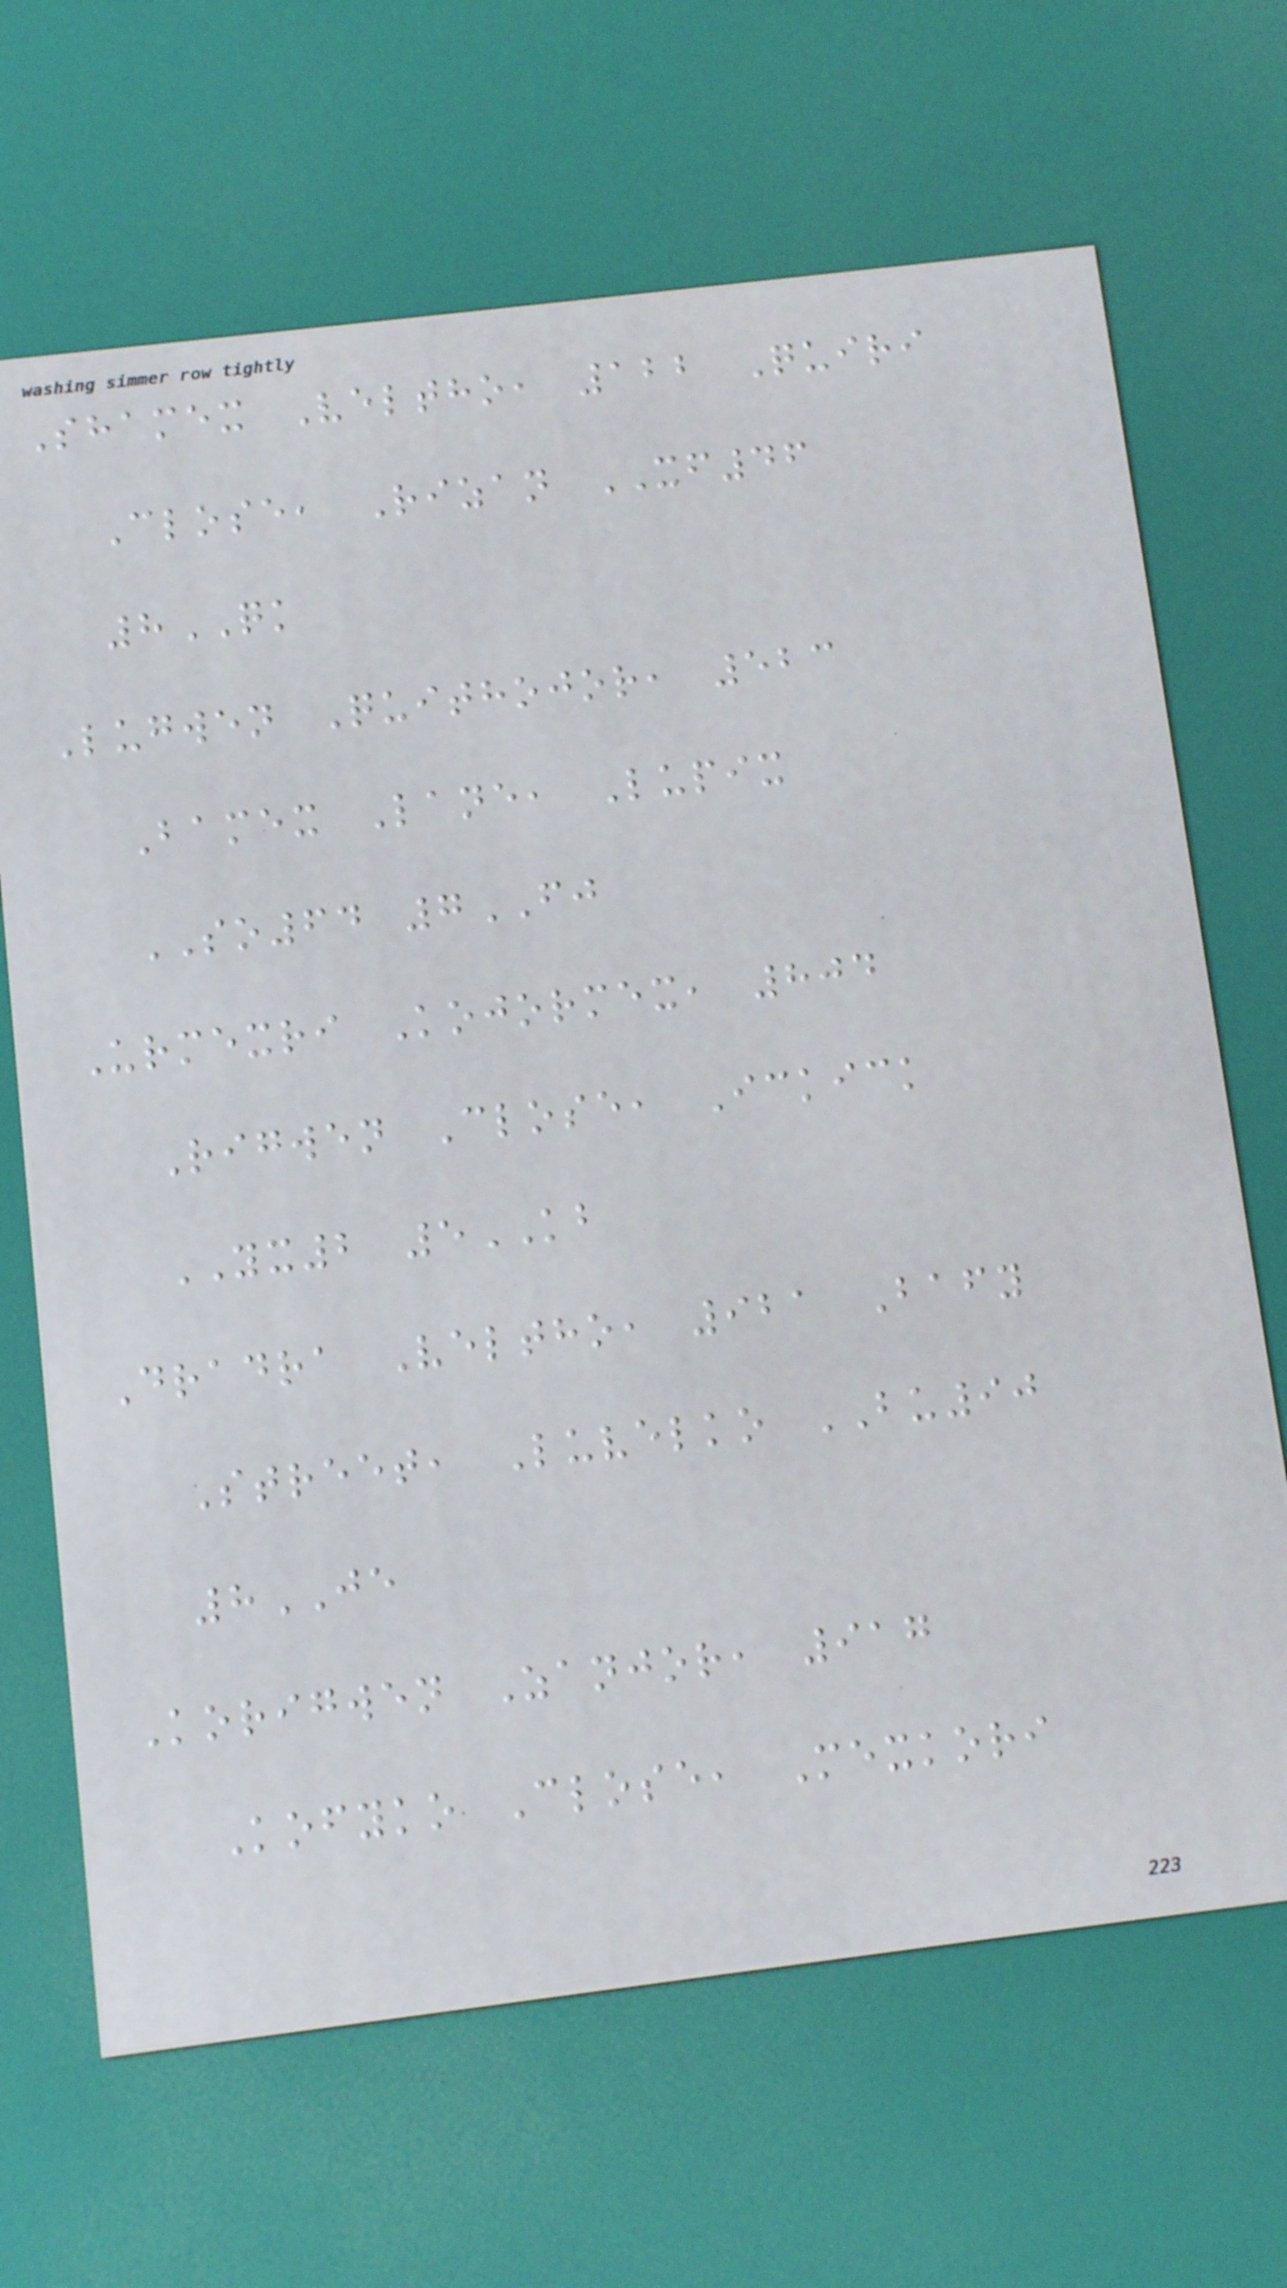Shamex Veltho, 122 Quiri
Close, Rizan XF46
8QK
Lugwen Quithojor, 523
Bamex Lane, Lupix
SO64 7FJ
Urmexri Kojormex, 804
Rigwen Close, Ickick
YX2 5KB
Dradra Veltho, 921 Bafy
Street, Luvelko BU90
8JE
Korigwen Zanjor, 917
Kofyko Close, Mexkori
